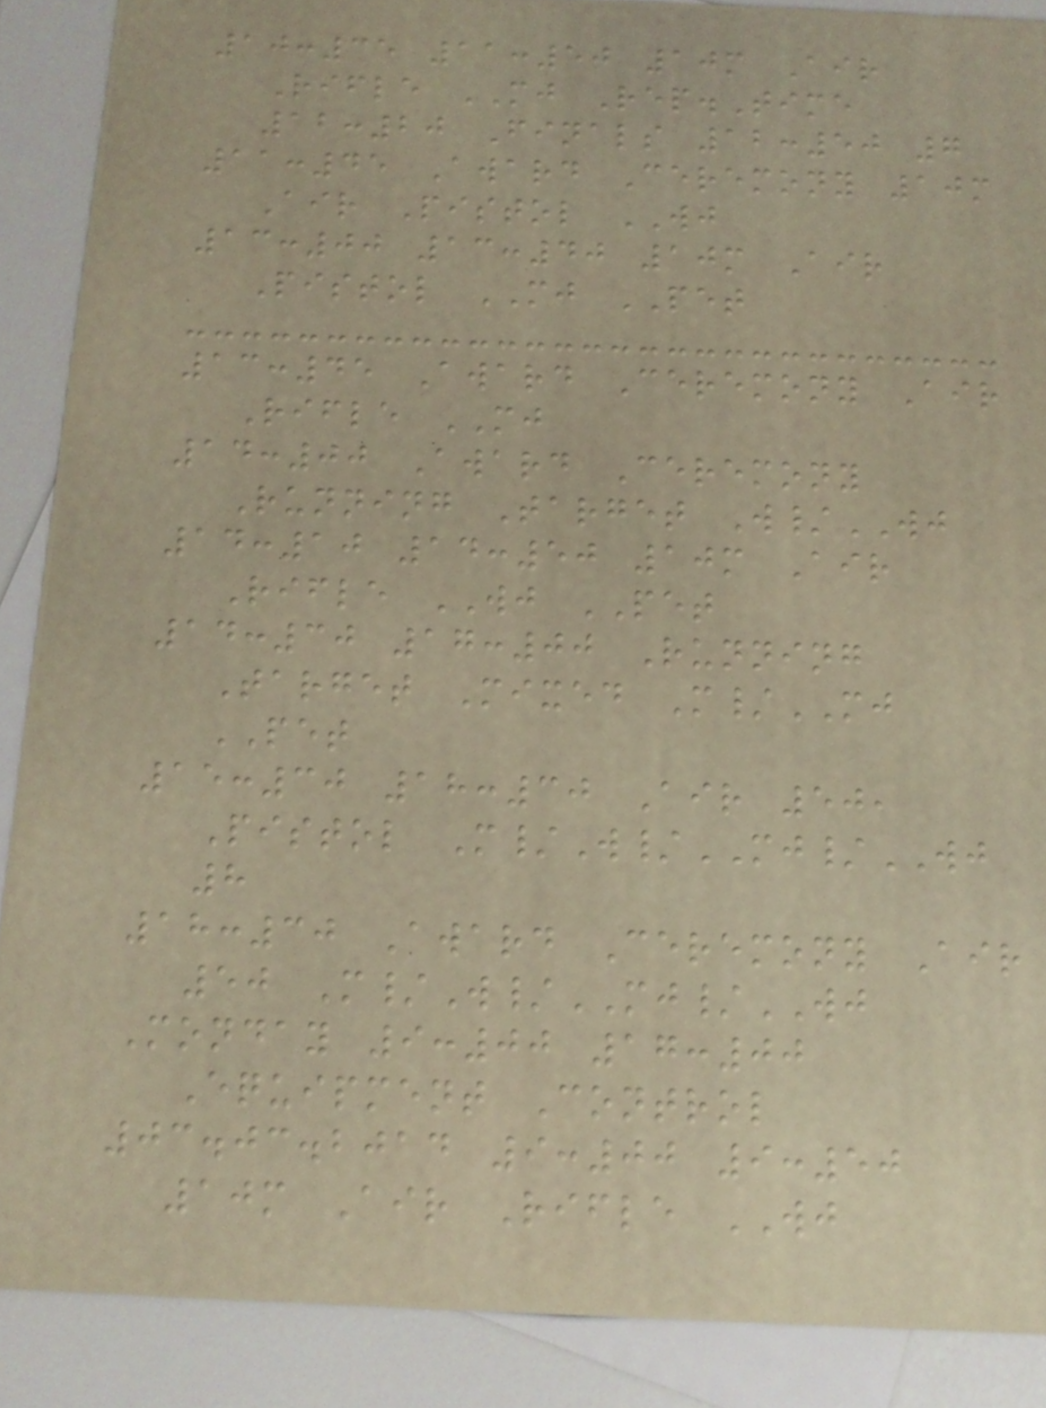10:35 11:50 10m Air
Rifle MJ Rep.Time
12:20 Finals 12:50 7
11:45 Award Ceremony 10m
Air Pistol WJ
13:00 13:40 10m Air
Pistol MJ PET
13:45 Award Ceremony Air
Rifle MJ
14:00 Award Ceremony
Running Target W/WJ
14:10 14:50 10m Air
Rifle WJ PET
14:30 17:00 Running
Target Mixed M/MJ
PET
15:30 18:30 Air 50,
Pistol M/W/MJ/WJ
8
18:30 Award Ceremony Air
50 M/W/MJ/WJ
Monday 9:00 17:00
Equipment Control
03.03.2014 9:00 9:50
10m Air Rifle WJ
